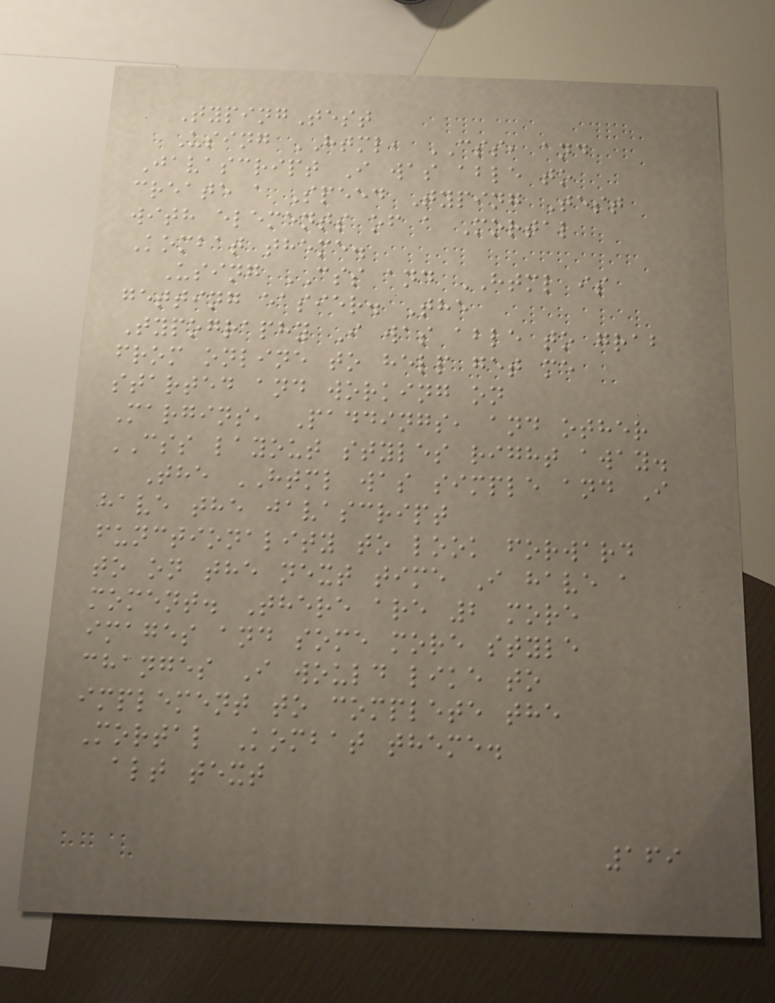TypingTest
Using HTML, CSS, and
Javascript I was able to
create a Speed Typing Test
with elements of a Mortal
Kombat theme.
Using CSS and HTML is
getting easier. The
Typography I was able to grab
from online to help get me
started and working on
Margins, Paddings, and other
CSS layout styles right away.
The HTML was simple and I
have the javascript
functionality to look forward
to on the next time I have a
moment. There are 2 more
images and some more style
changes I would like to
implement to complete the
Mortal Kombat theme.
alt text
169
